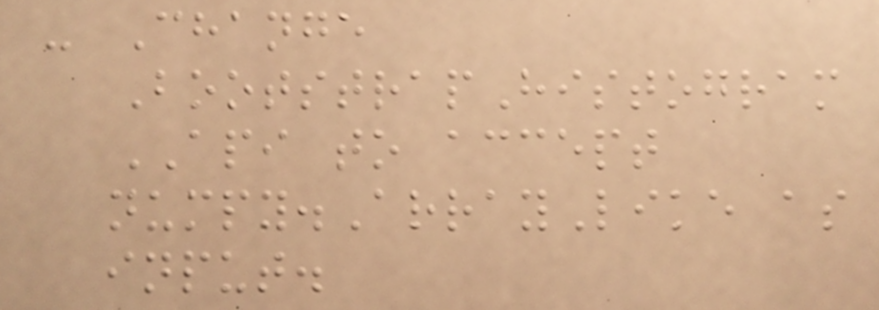- Change
BootstrapHistogram
API to accept
numpy.ArrayLike as
input.
